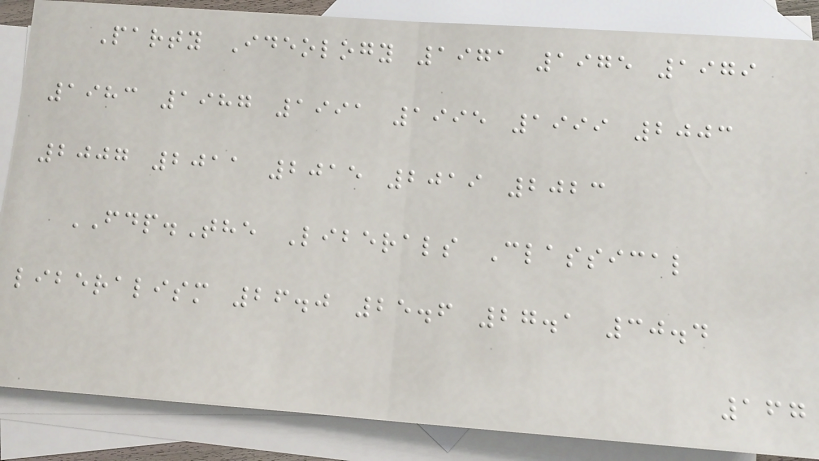Party Ideology 1971 1975 1979
1983 1987 1991 1995 1999 2003
2007 2011 2015 2019 2023
FDP.The Liberals Classical
liberalism 26.0 25.6 27.1 30.4
167
